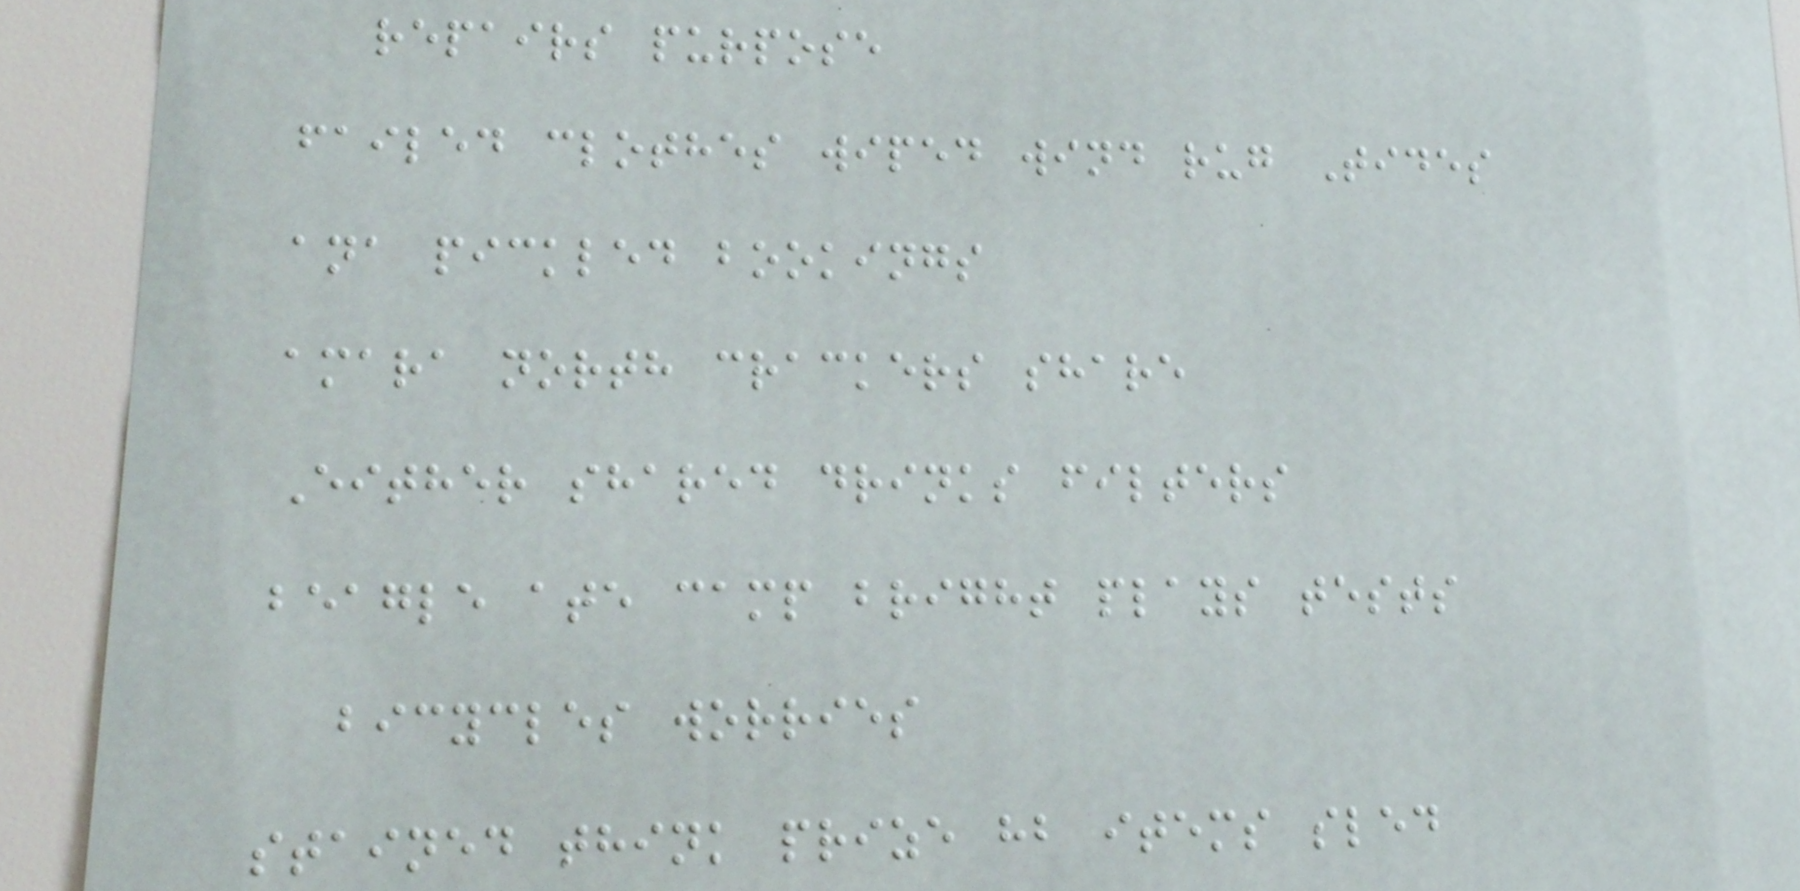repairs purpose
failed clothes wiped wind rug Tides
ana pickled bookings
amara north crackers share
Either shared drinks filters
beagle ate camp bright plays tests
bicycles worries
stained think prize hb items sled
